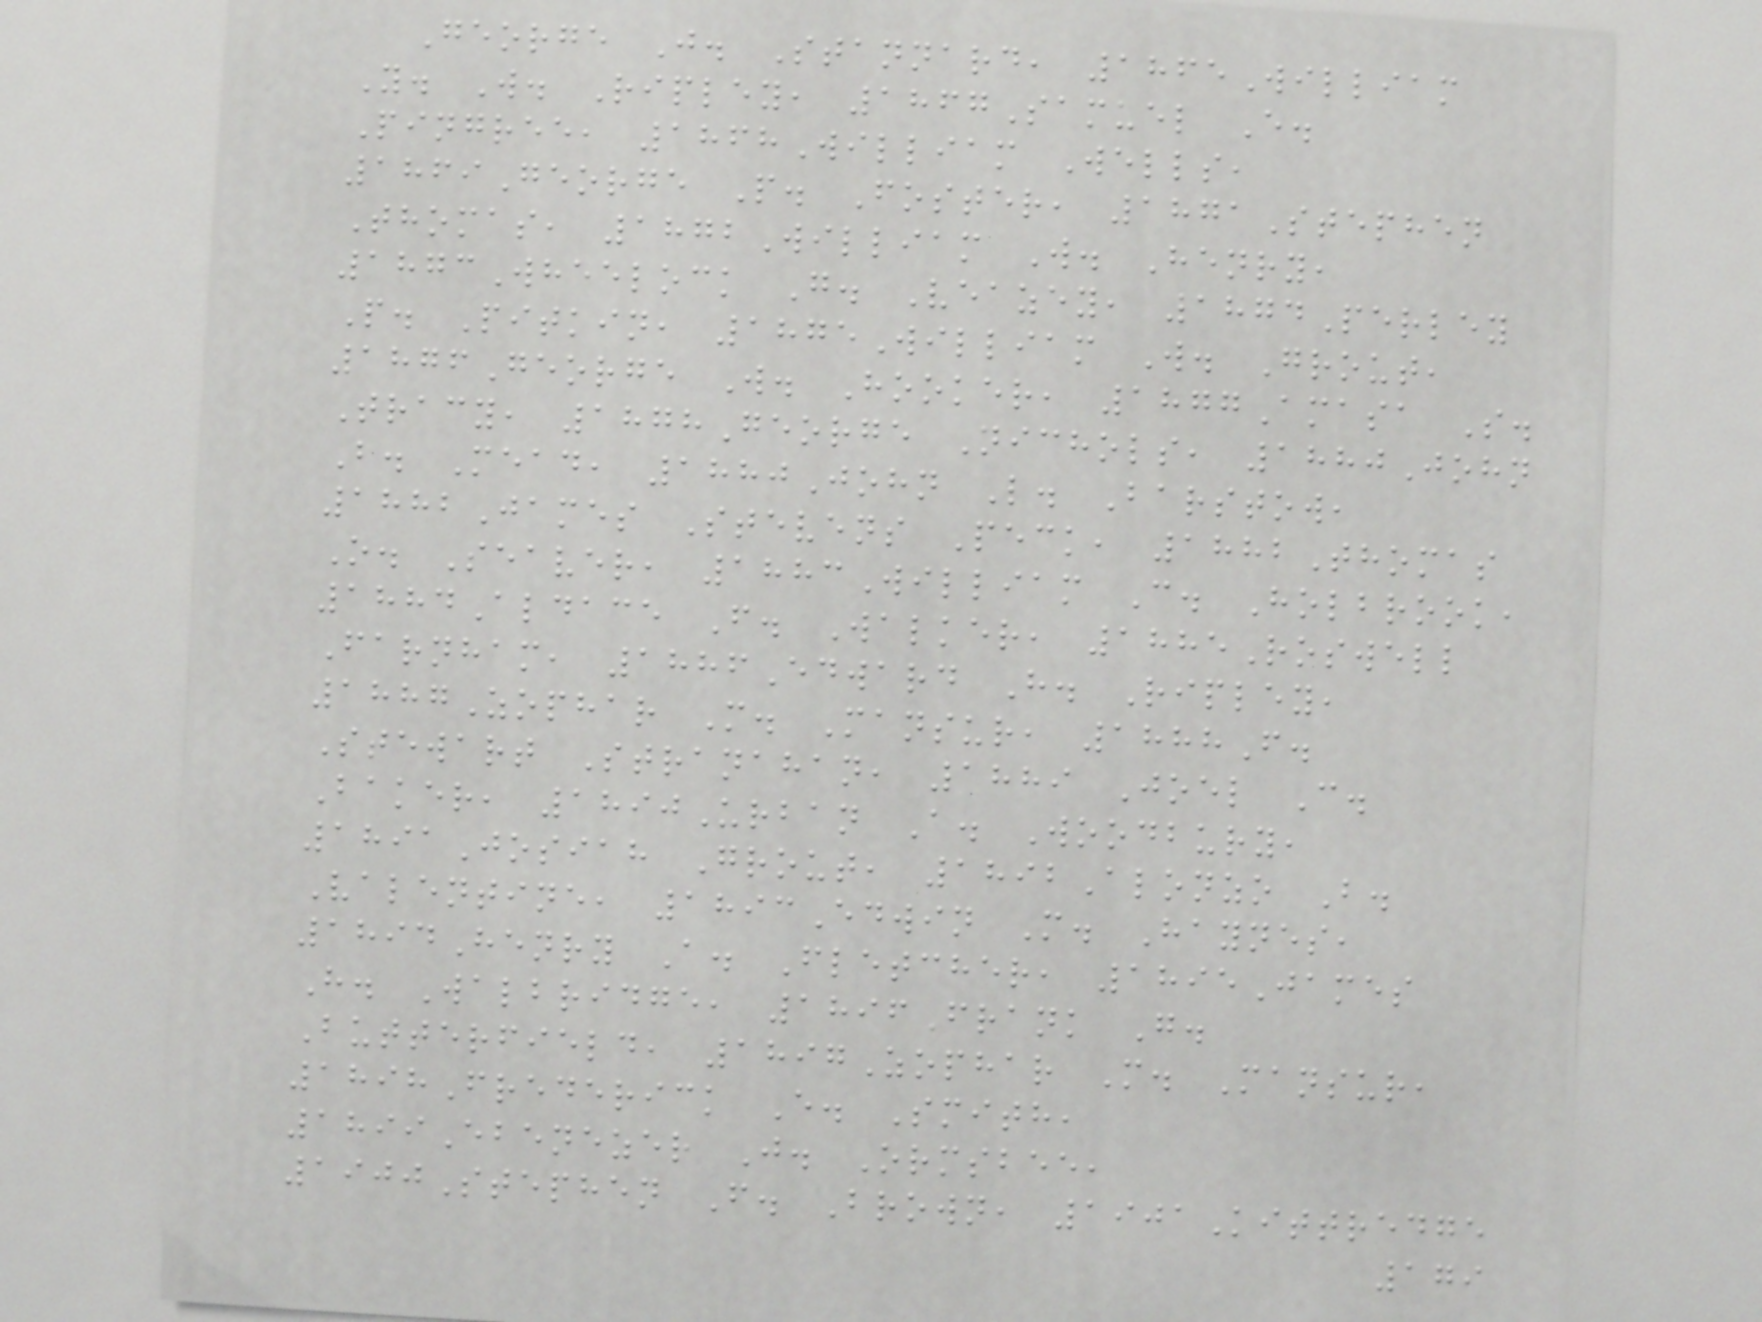George J. Stannard, 1865William
Y. W. Ripley, 1867Samuel E.
Pingree, 1868William Wells,
1869George P. Foster, 1871Stephen
Thomas, 1872William W. Henry,
1873Wheelock G. Veazey, 1874Perley
P. Pitkin, 1875William W. Grout,
1876George W. Hooker, 1877Amasa S.
Tracy, 1878George Nichols, 1880John
B. Mead, 1880John L. Barstow,
1882James Stevens Peck, 1882Thomas
O. Seaver, 1883William C. Holbrook,
1884Aldace F. Walker, 1885Roswell
Farnham, 1886Edward H. Ripley,
1887Zophar M. Mansur, 1888F.
Stewart Stranahan, 1889 Joel C.
Baker, 1890Urban A. Woodbury,
1891Josiah Grout, 1892Alonzo B.
Valentine, 1893Edwin M. Haynes,
1894Henry A. Fletcher, 1895James
H. Walbridge, 1896Frank G.
Butterfield, 1897Zophar M. Mansur,
1898Frederick E. Smith,
1899Ebenezer J. Ormsbee,
1900Stephen F. Brown, 1901Kittredge
179
